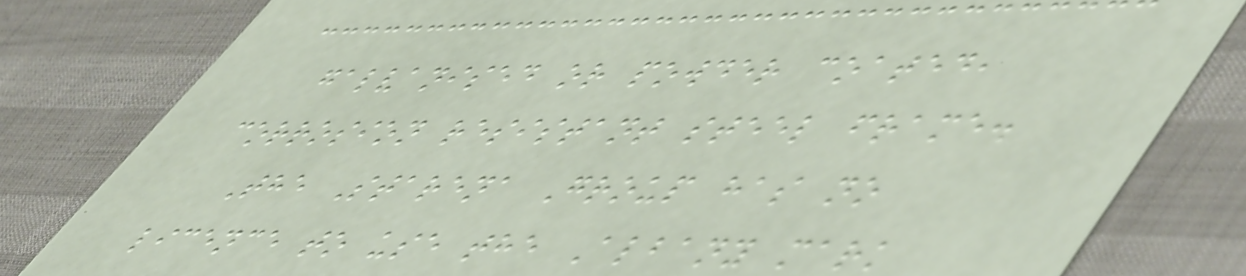galvanised or powder coated,
corrosion resistant steel frame.
The Starena Group has no
licence to use the Albany mark
